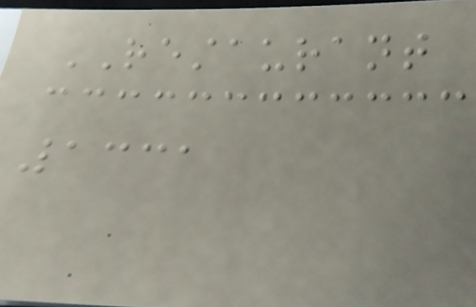RESTAURANT
1331
